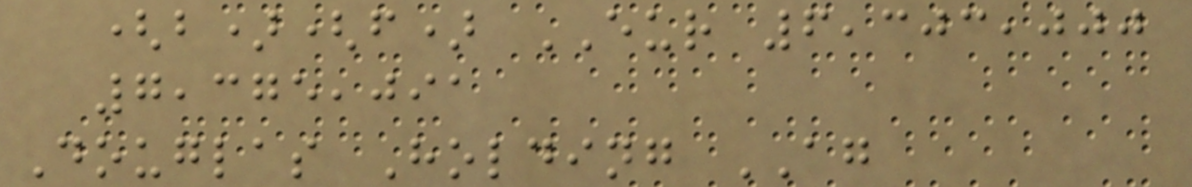(b)(f) EUR 6,303,000
7,375,091
Douglas Holding AG
